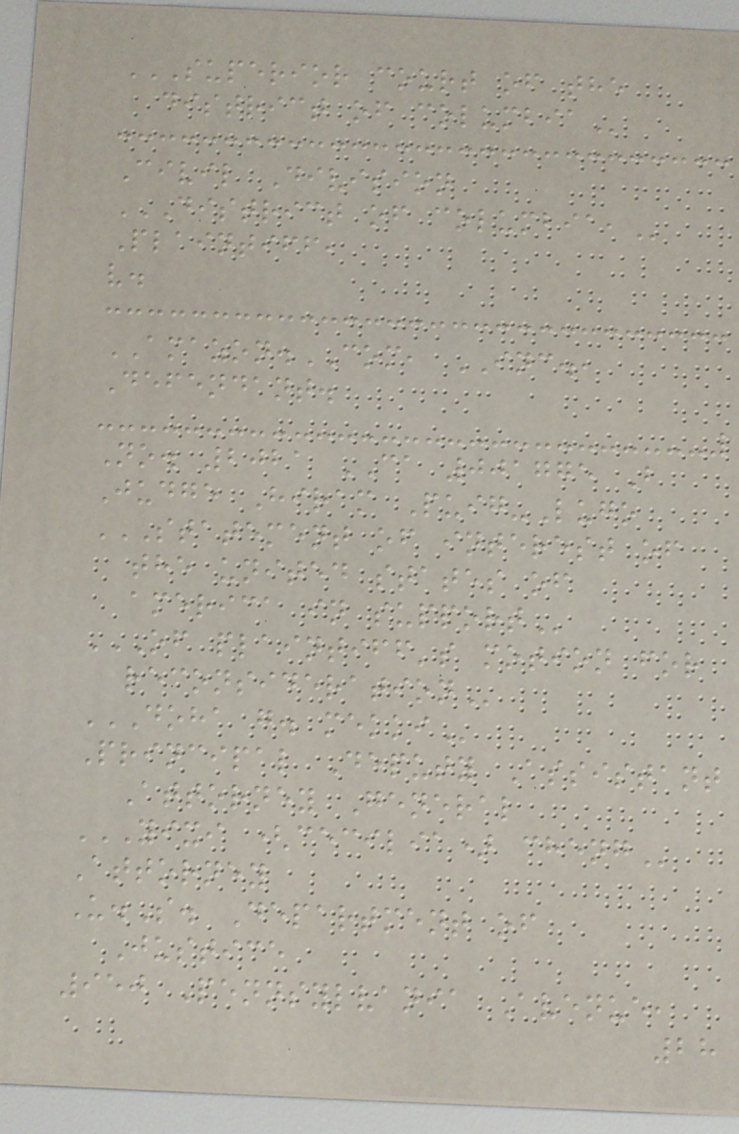SUPERIOR COURT OF THE
DISTRICT OF COLUMBIA
Civil Division
DISTRICT OF COLUMBIA,
Plaintiff,
v.
AMAZON.COM, INC.,
Defendant.
No. 2021 CA 001775 B
Judge Hiram Puig-Lugo
STATEMENT OF INTEREST OF
THE UNITED STATES OF
AMERICA IN SUPPORT
OF PLAINTIFF'S MOTION FOR
RECONSIDERATION
DOHA G. MEKKI
Principal Deputy Assistant
Attorney General
YIXI (CECILIA) CHENG
Attorney
U.S. Department of
Justice
950 Pennsylvania Avenue,
28
